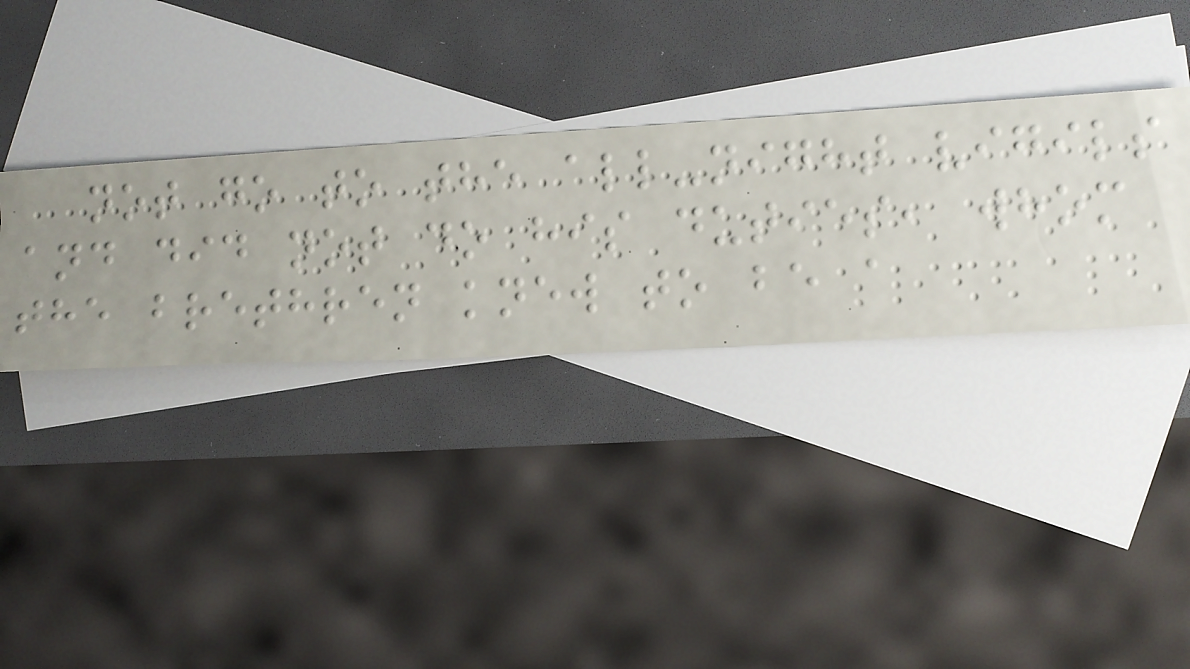not go to the all-night vigils
and did not do his duties, whom
the brethren knew to be a
